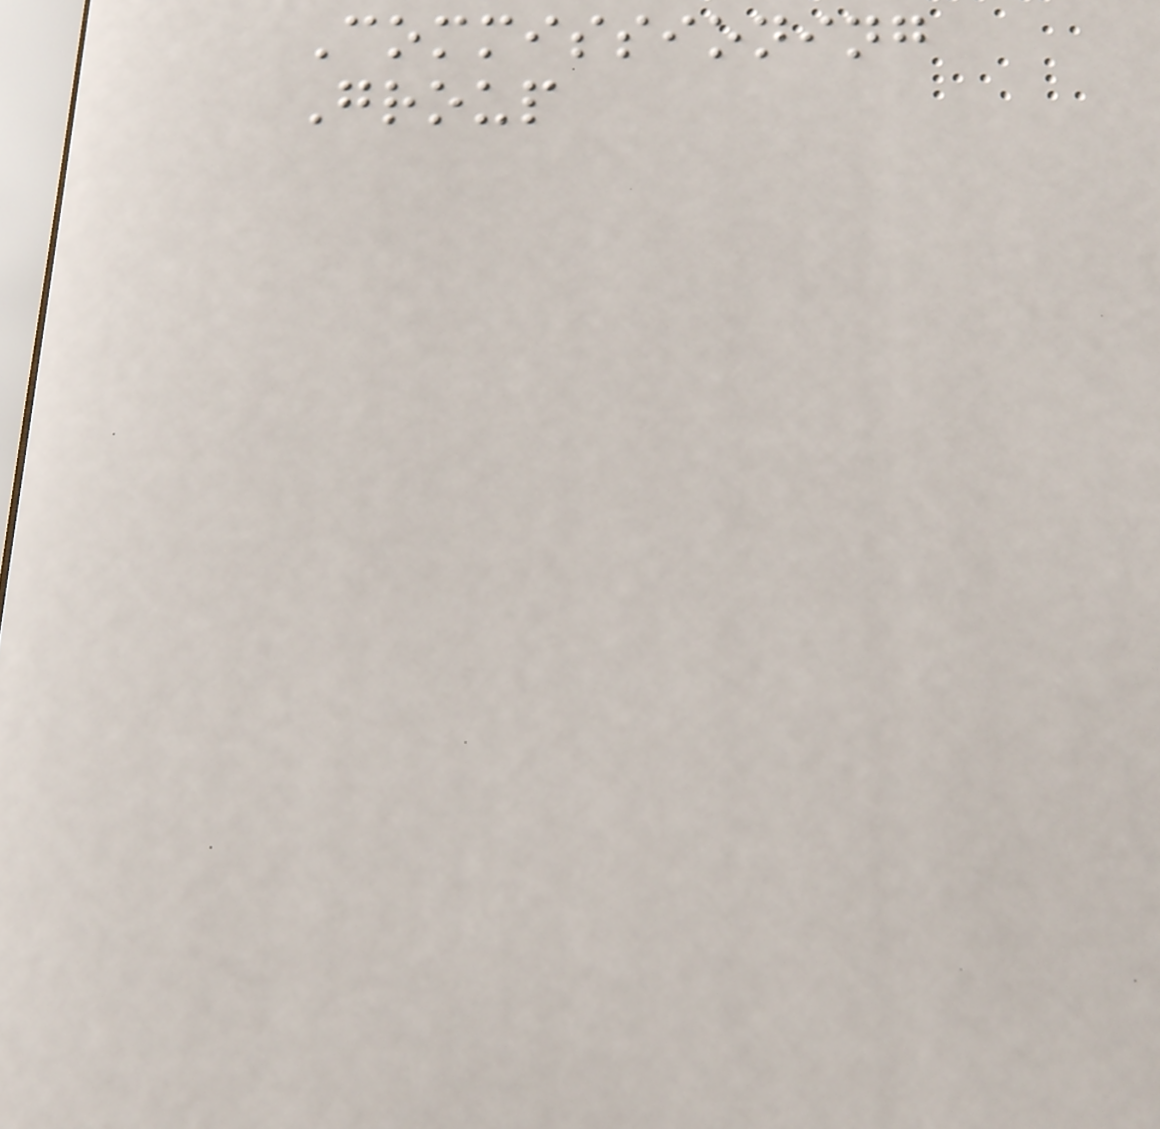Commissioning
Group
